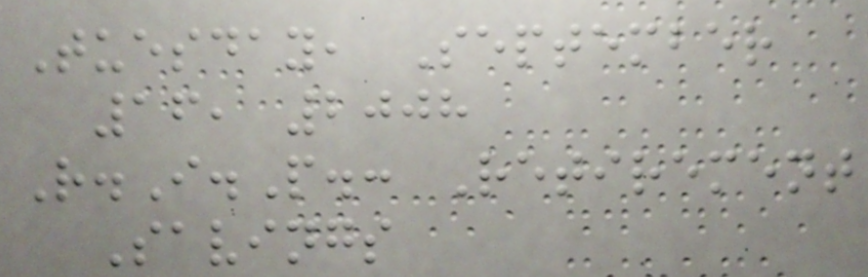Tuesday, September
16, 2008
R.I.P.: Retirement
Savings
